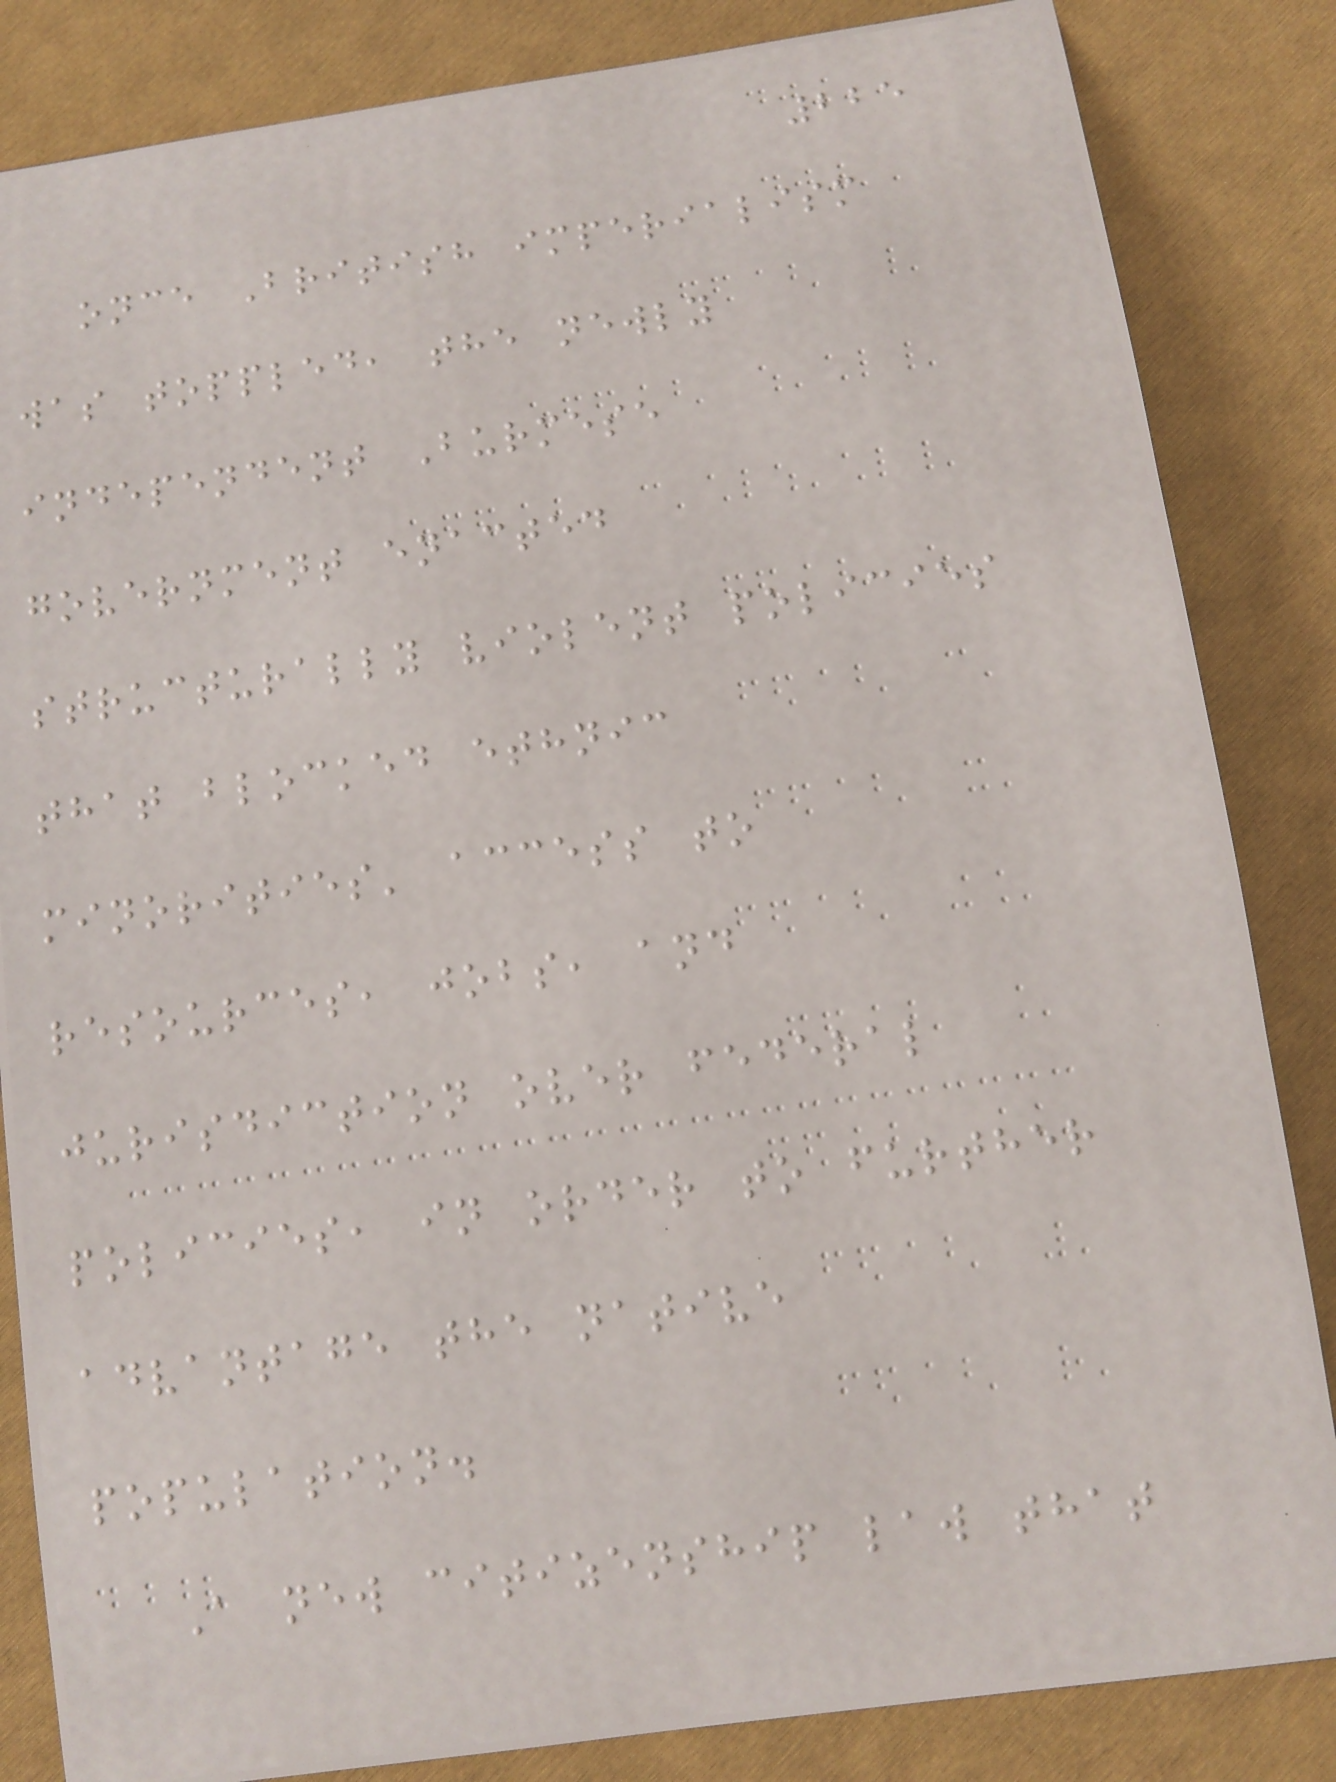225
once British imperialism
was toppled, the newly
independent Burmese
government enacted
structurally violent policies
that blocked ethnic
minorities' access to
resources, jobs, and
jurisdiction over federal
policies, in order to further
advantage the native
population.
A new citizenship law that
